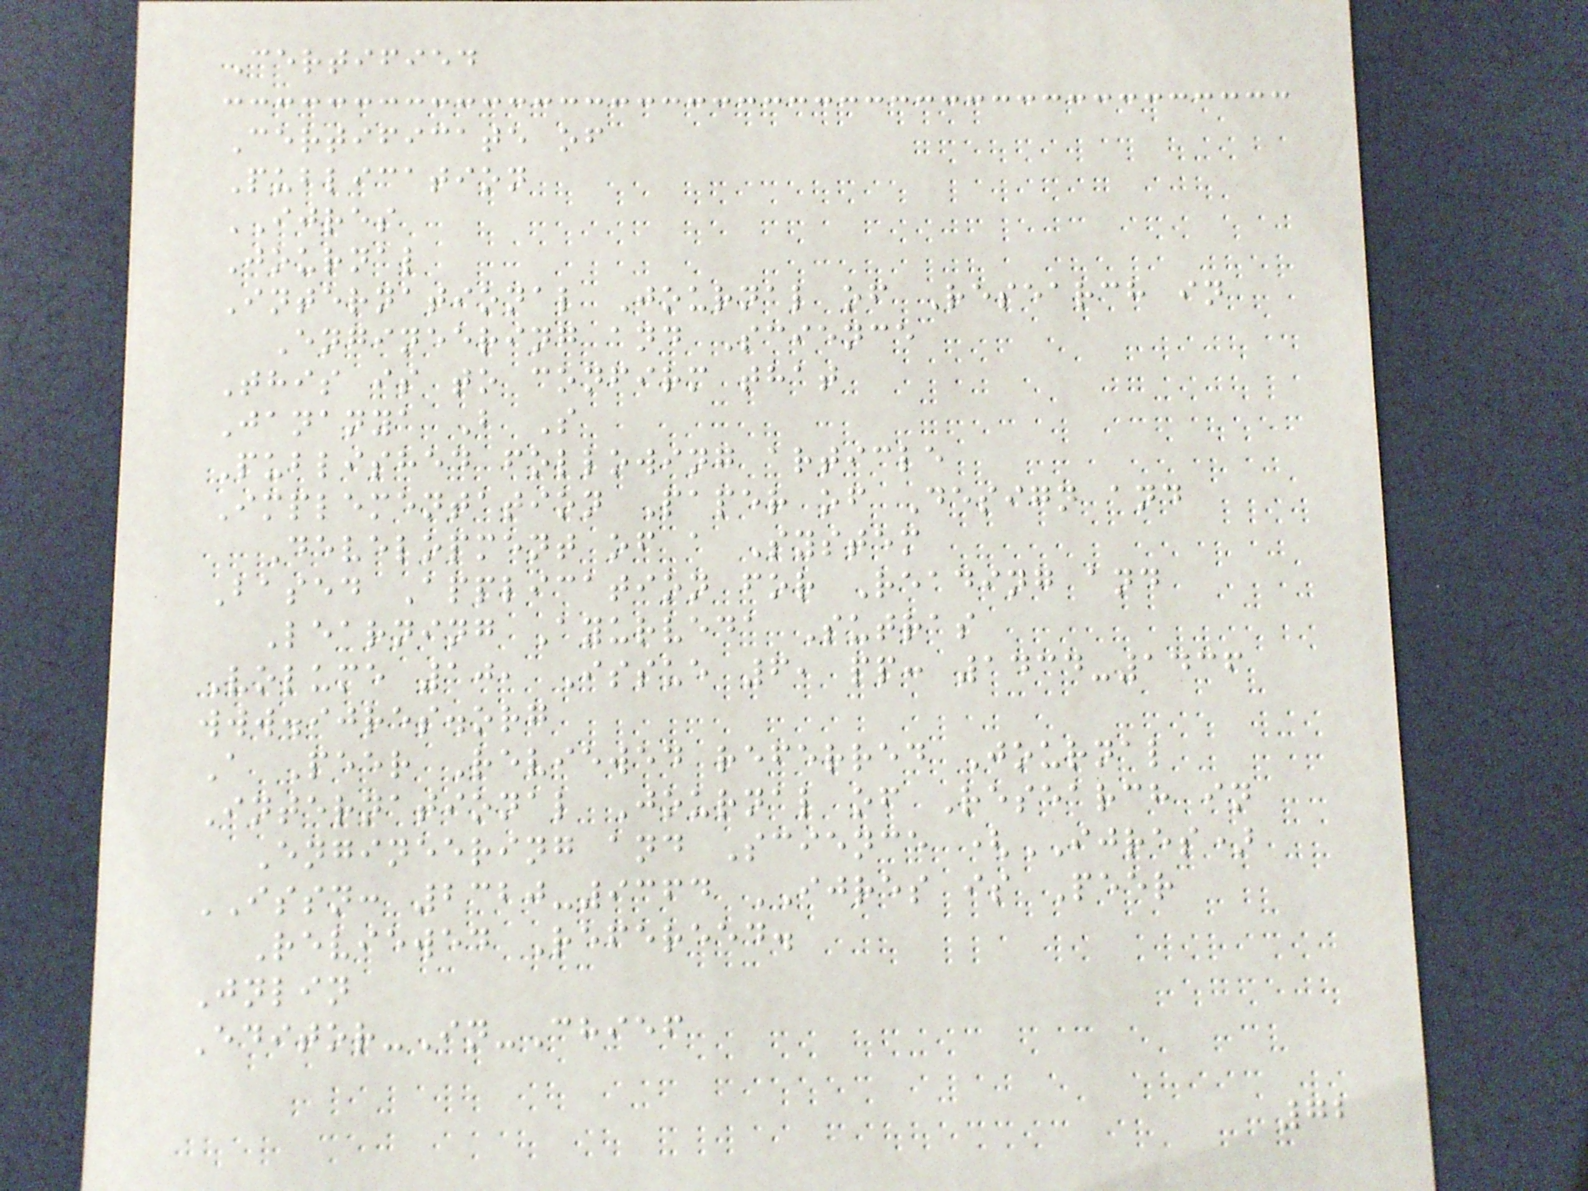Certified
Certificate of
Publication
IJRES
Journal
International Journal of Research in
Engineering and Science
This is to confirm that
Jananya B S
Published following article
Implementation Paper of Design and
Development of a System
Based Application for Reading and
Learning Ayurveda Sutras
Volume 10, Issue 6, pp: 1434-1436
www.ijres.org
A Peer Reviewed referred Journal
International Journal of Research in
Engineering and Science (IJRES)
ISSN: 2320-9364 IJRES is Peer
Reviewed Refereed.
Jnlin
Editor-In-Chief
72
